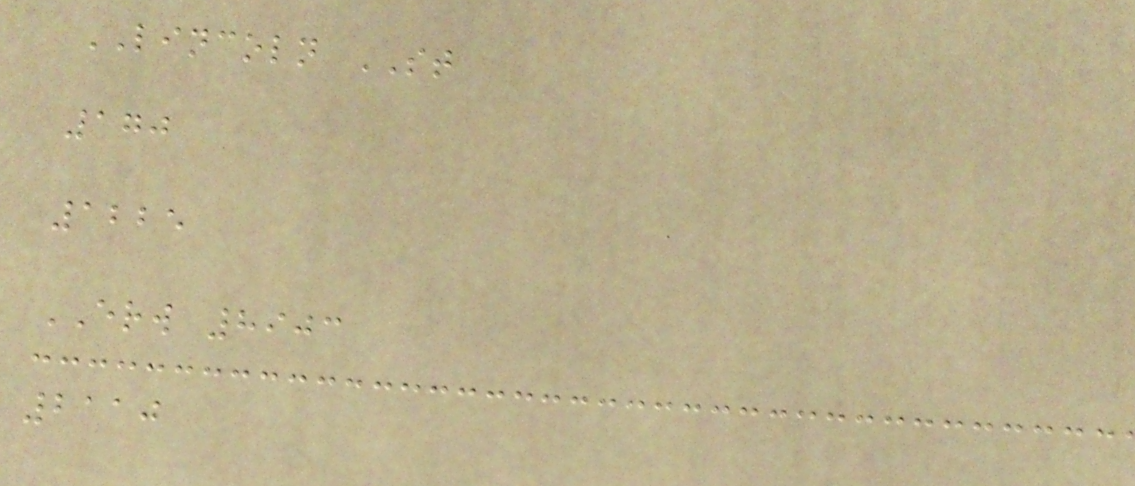LINCOLN ST
170
1225
ERW 8903
2110
